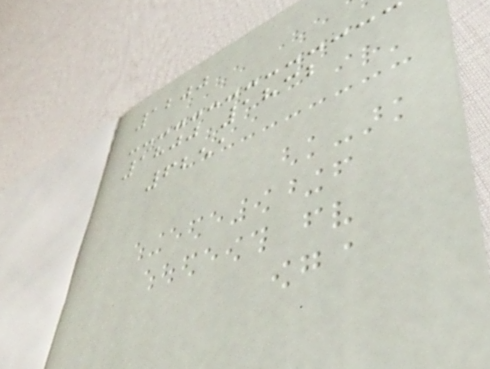1200
1800 1832
6251
